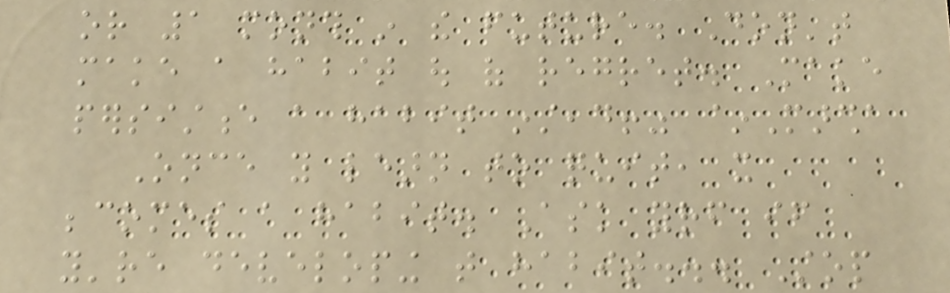or 1 month in the future. Don't
make a habit out of regret. Make
persistence a habit instead!" ~Marsha
Once you learn to quit, it
becomes a habit. Ask yourself if
you're developing that habit... Stop
